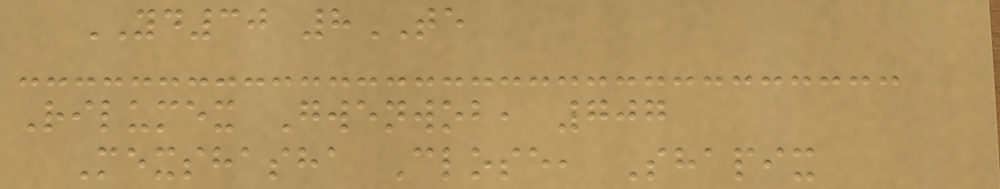YD30 8TE
Rilumex Gwenwob, 707
Mexshasha Close, Shapix
